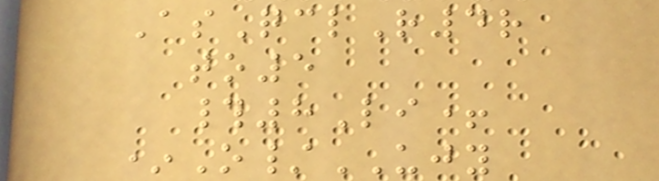AsQclR4r
to5
#8Li+
*O/UJY
